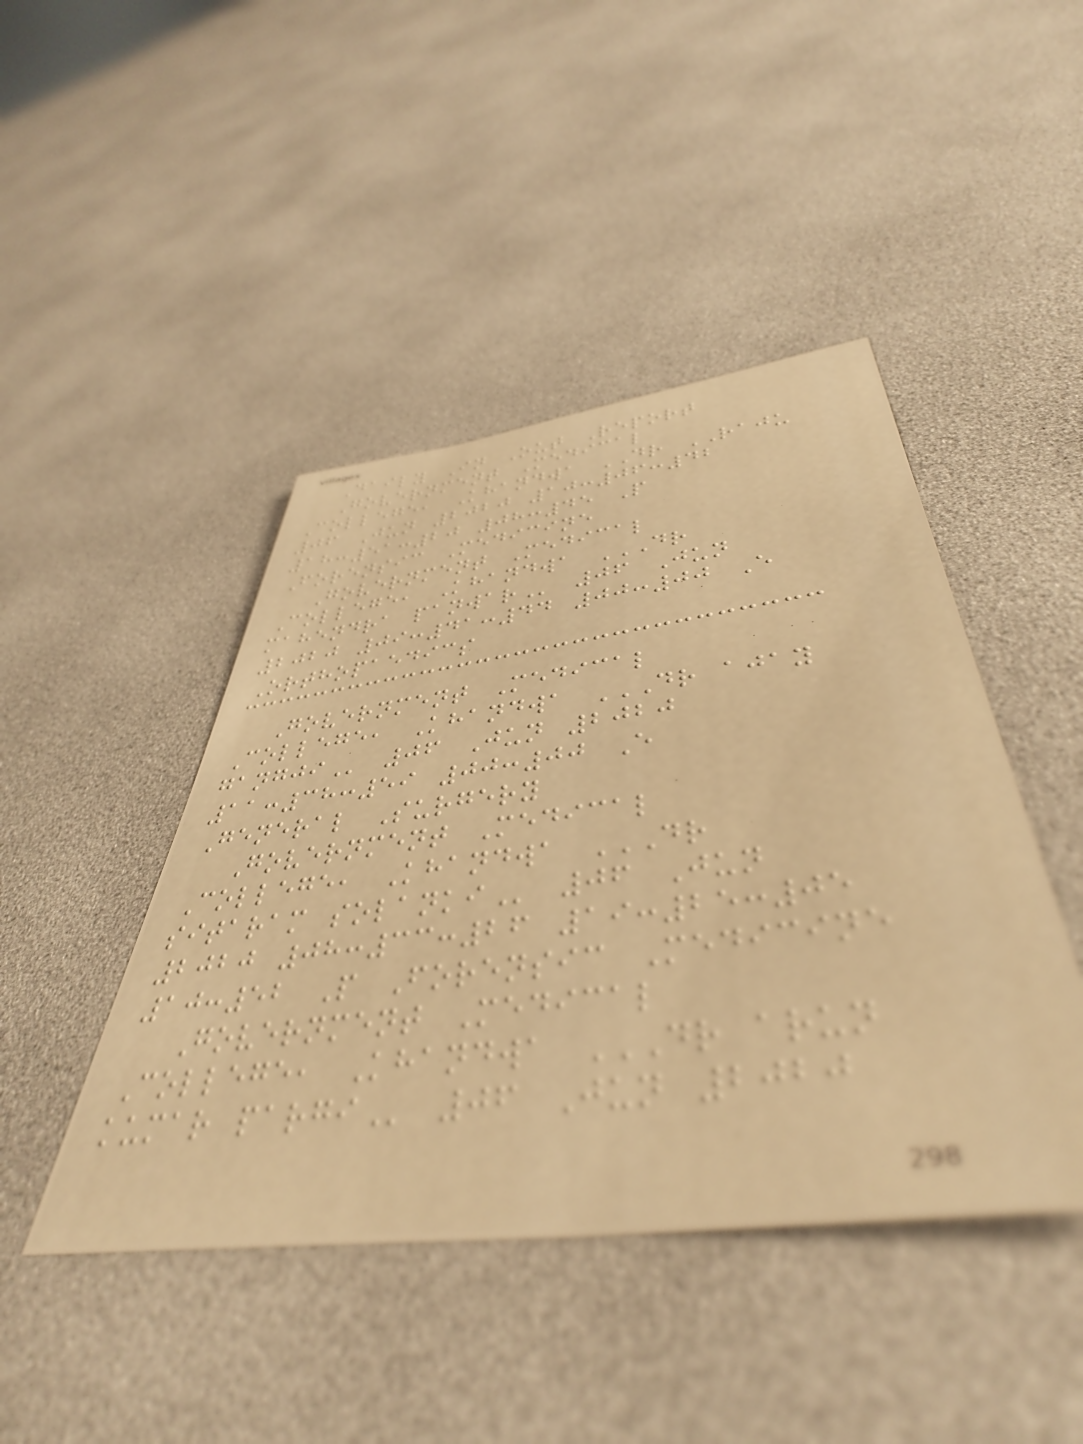Daily In Out Report
Government Medical
College, Khandwa DR RAJU
06 Jun 2020 10:06:42
18:51:20 08:45 P
Forensic Medicine
Government Medical
College, Khandwa DR
MAHENDRA PANWAR 06 Jun
2020 09:41:44 00:00 E
Orthopaedics
Government Medical
College, Khandwa DR AJAY
GANGJI 06 Jun 2020
11:38:59 00:00 E
General Surgery
Government Medical
College, Khandwa DR
SITARAM SOLANKI 06 Jun
2020 08:33:26 19:25:05
10:52 P Forensic Medicine
Government Medical
College, Khandwa DR ARUN
KUMAR PARGI 06 Jun 2020
